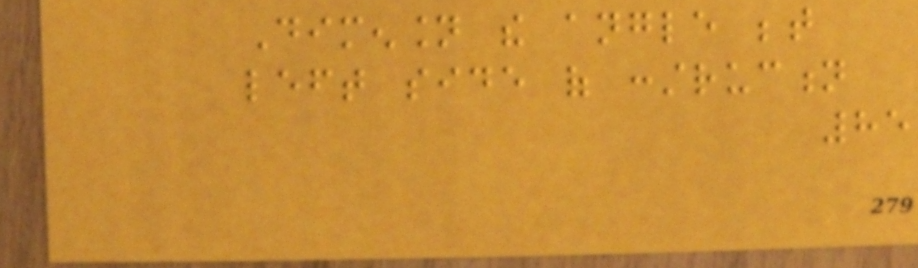Dimension the angle between
left side of construction
85
